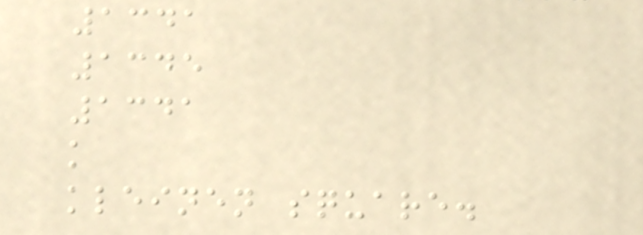1341
1345
1341
k
kleinen square.
